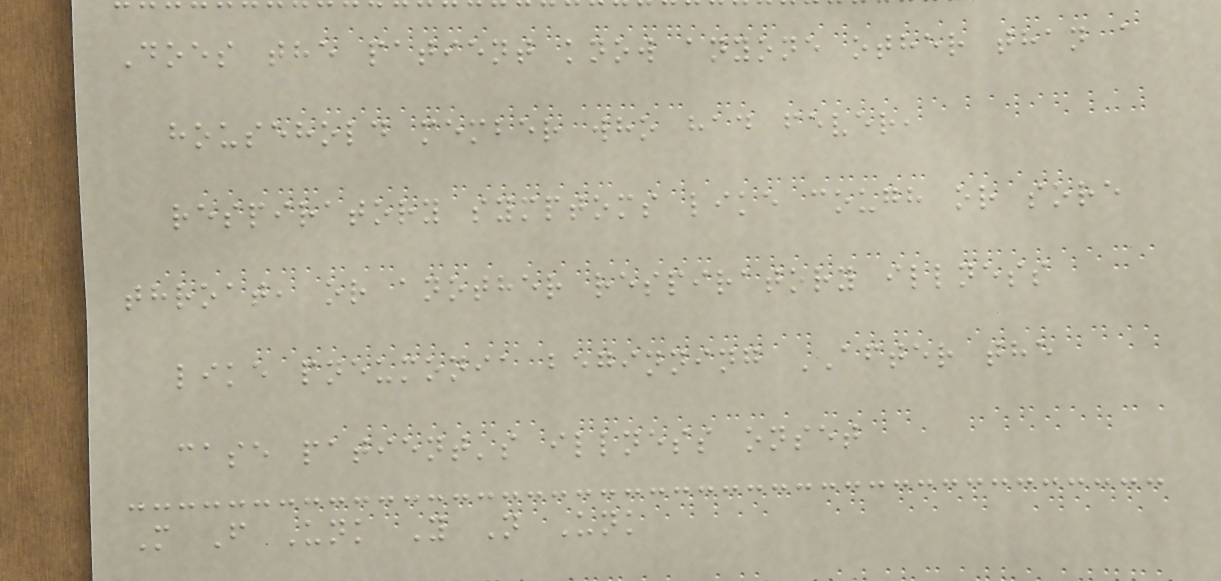Does the patient know anyone other than a
household member who had fever,
respiratory symptoms like cough or sore
throat, or another respiratory illness
like pneumonia beginning AFTER the
case patient's illness onset
M F Unk Y N Unk
